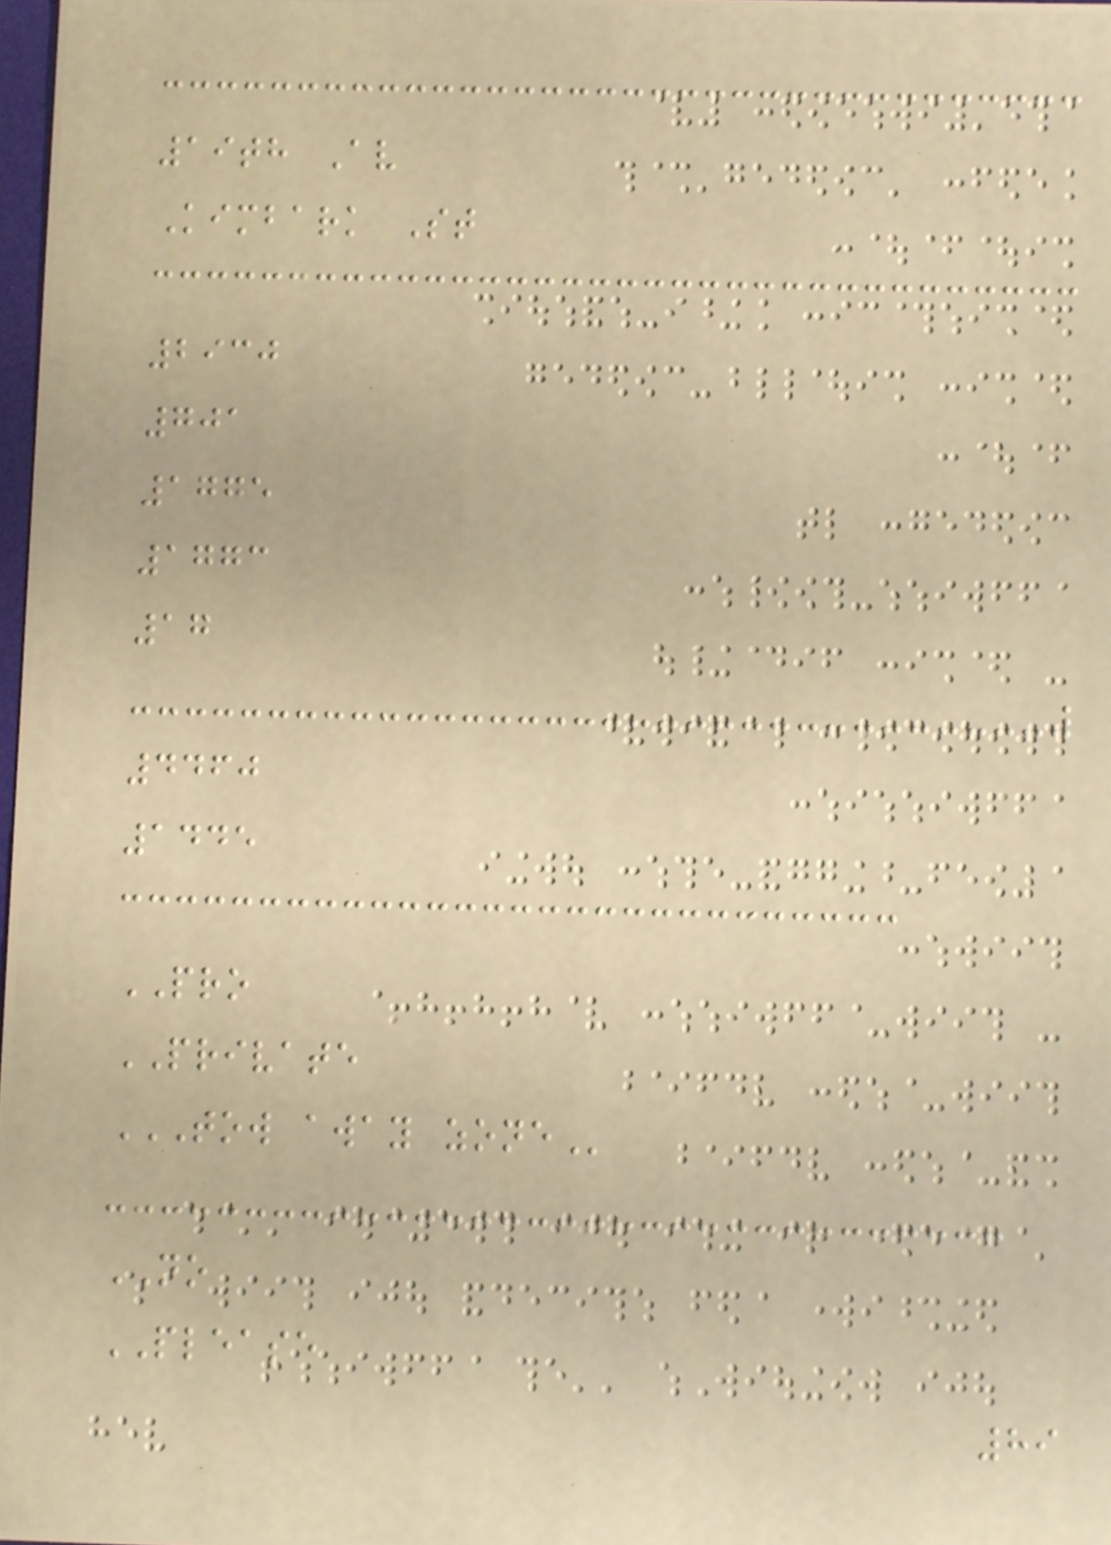19th Av
Kimbark St
2930
701
1775
1773
17
4460
1445
PRO
PRIVATE
TOW AWAY ZONE
NO
PLEASE
89
